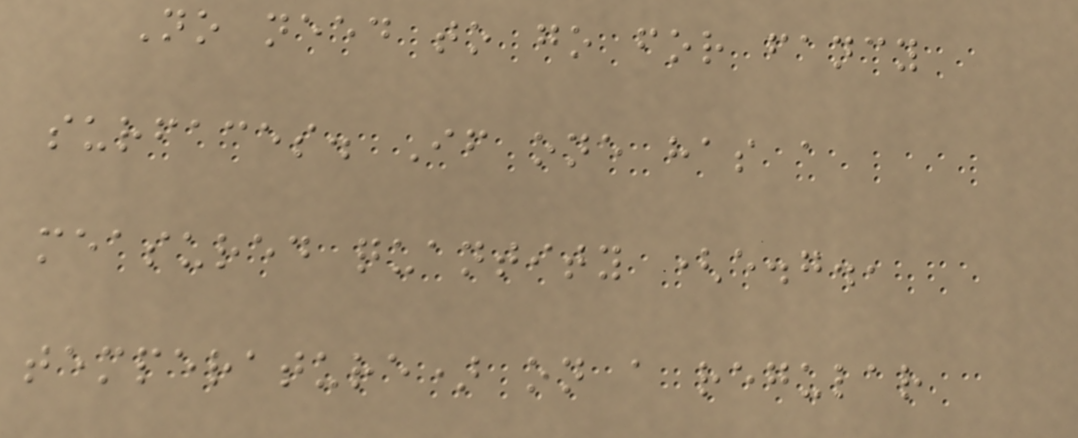No need to go for fancy
surfaces. If one has a
measured quantity (e.g.,
temperature) on a regular
